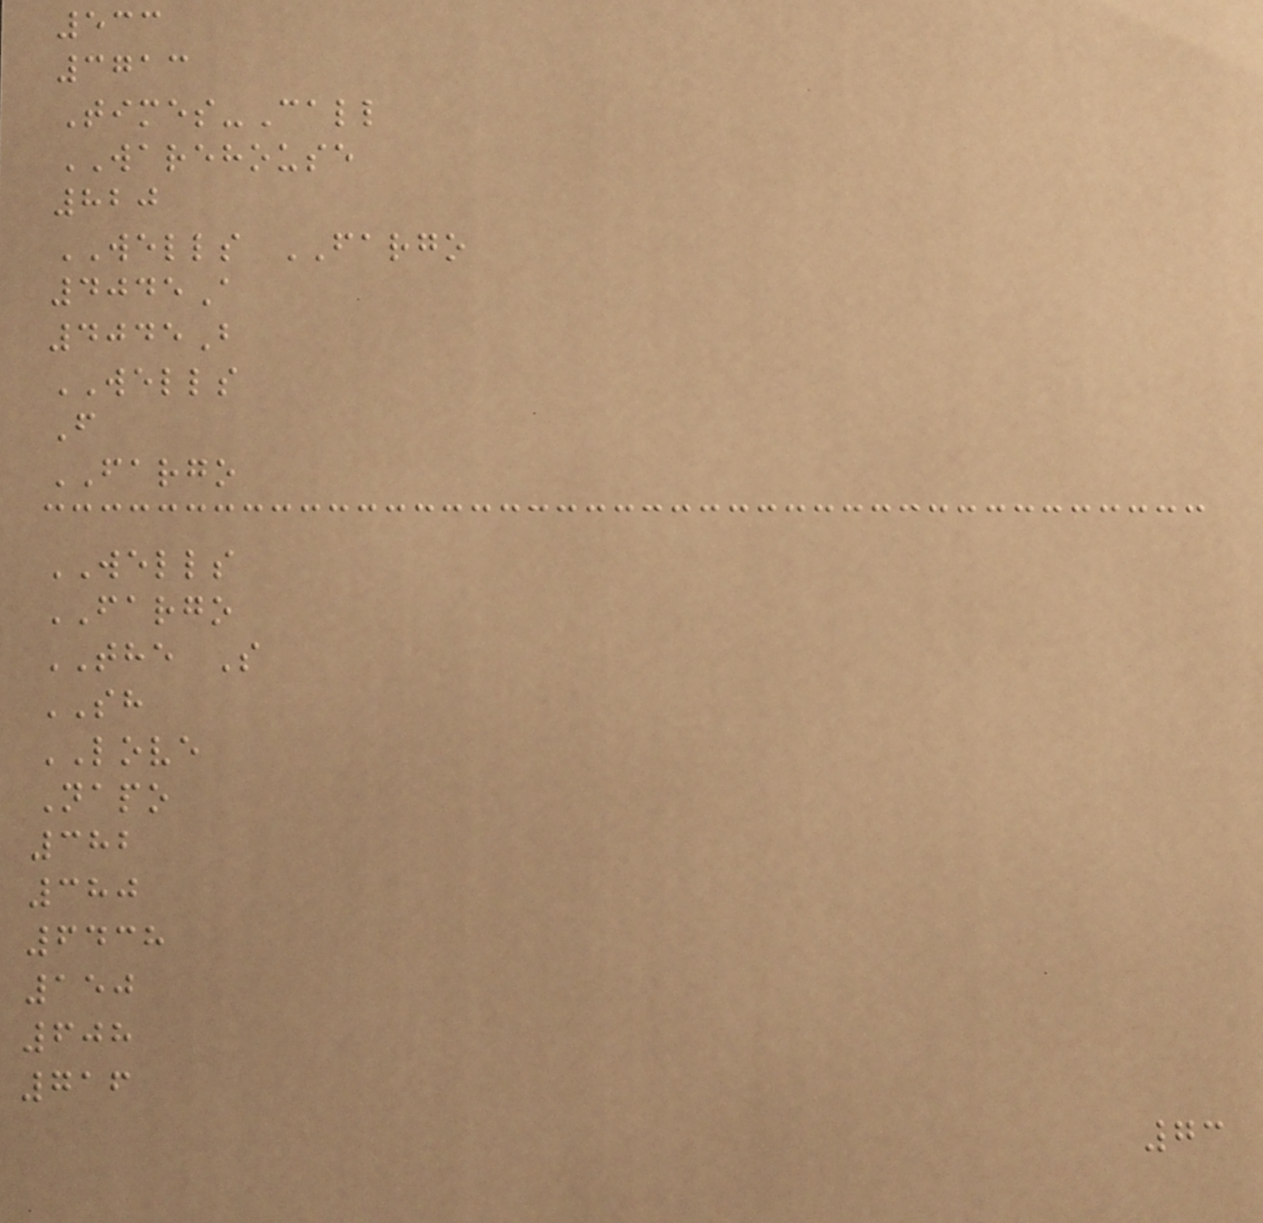533
3713
Times-Call
WAREHOUSE
820
WELLS FARGO
4045A
4045B
WELLS
F
FARGO
WELLS
FARGO
THE S
SH
LOVE
Napo
382
380
6438
150
608
716
73
